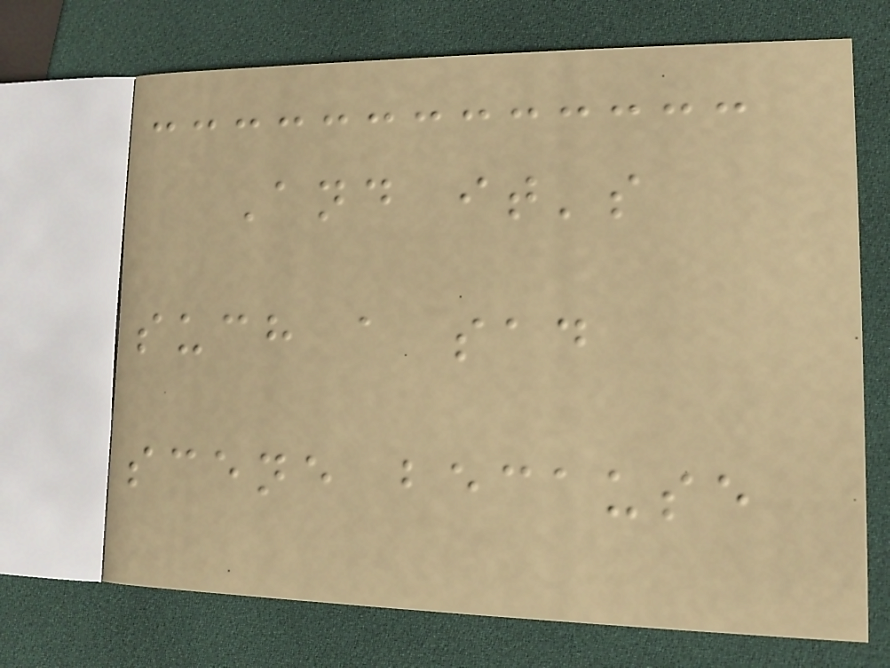And it's
such a sad
scene because
